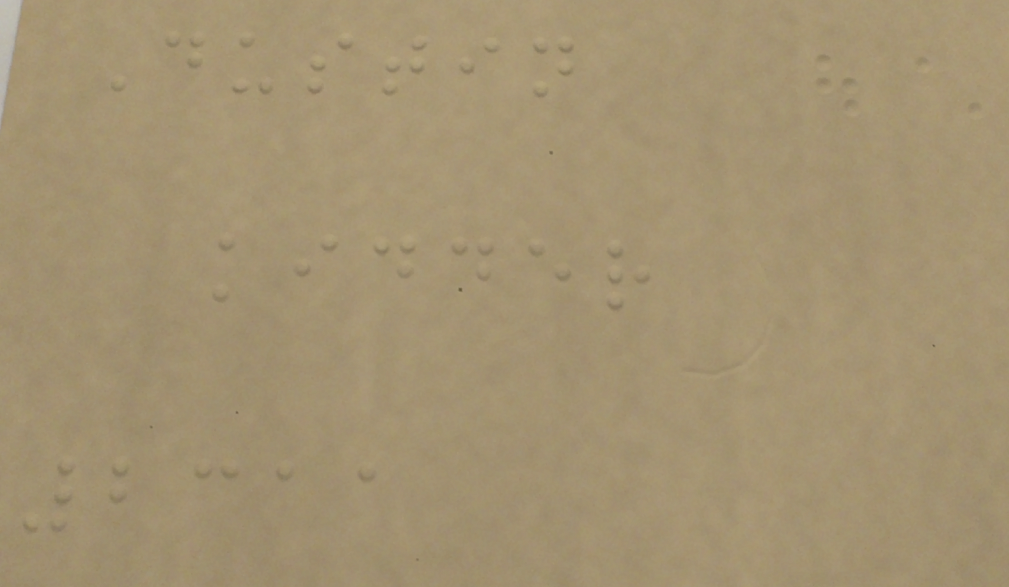Dustin
kidder
2311
